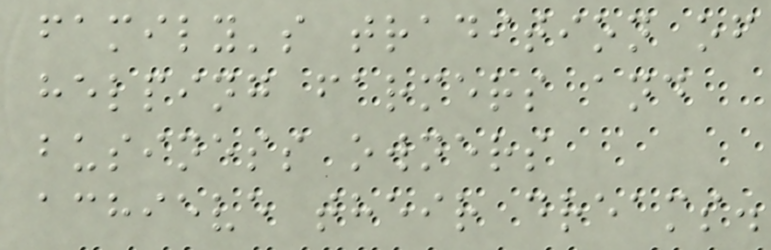family's tradition of
helping farmers and
business owners
achieve their dreams.
